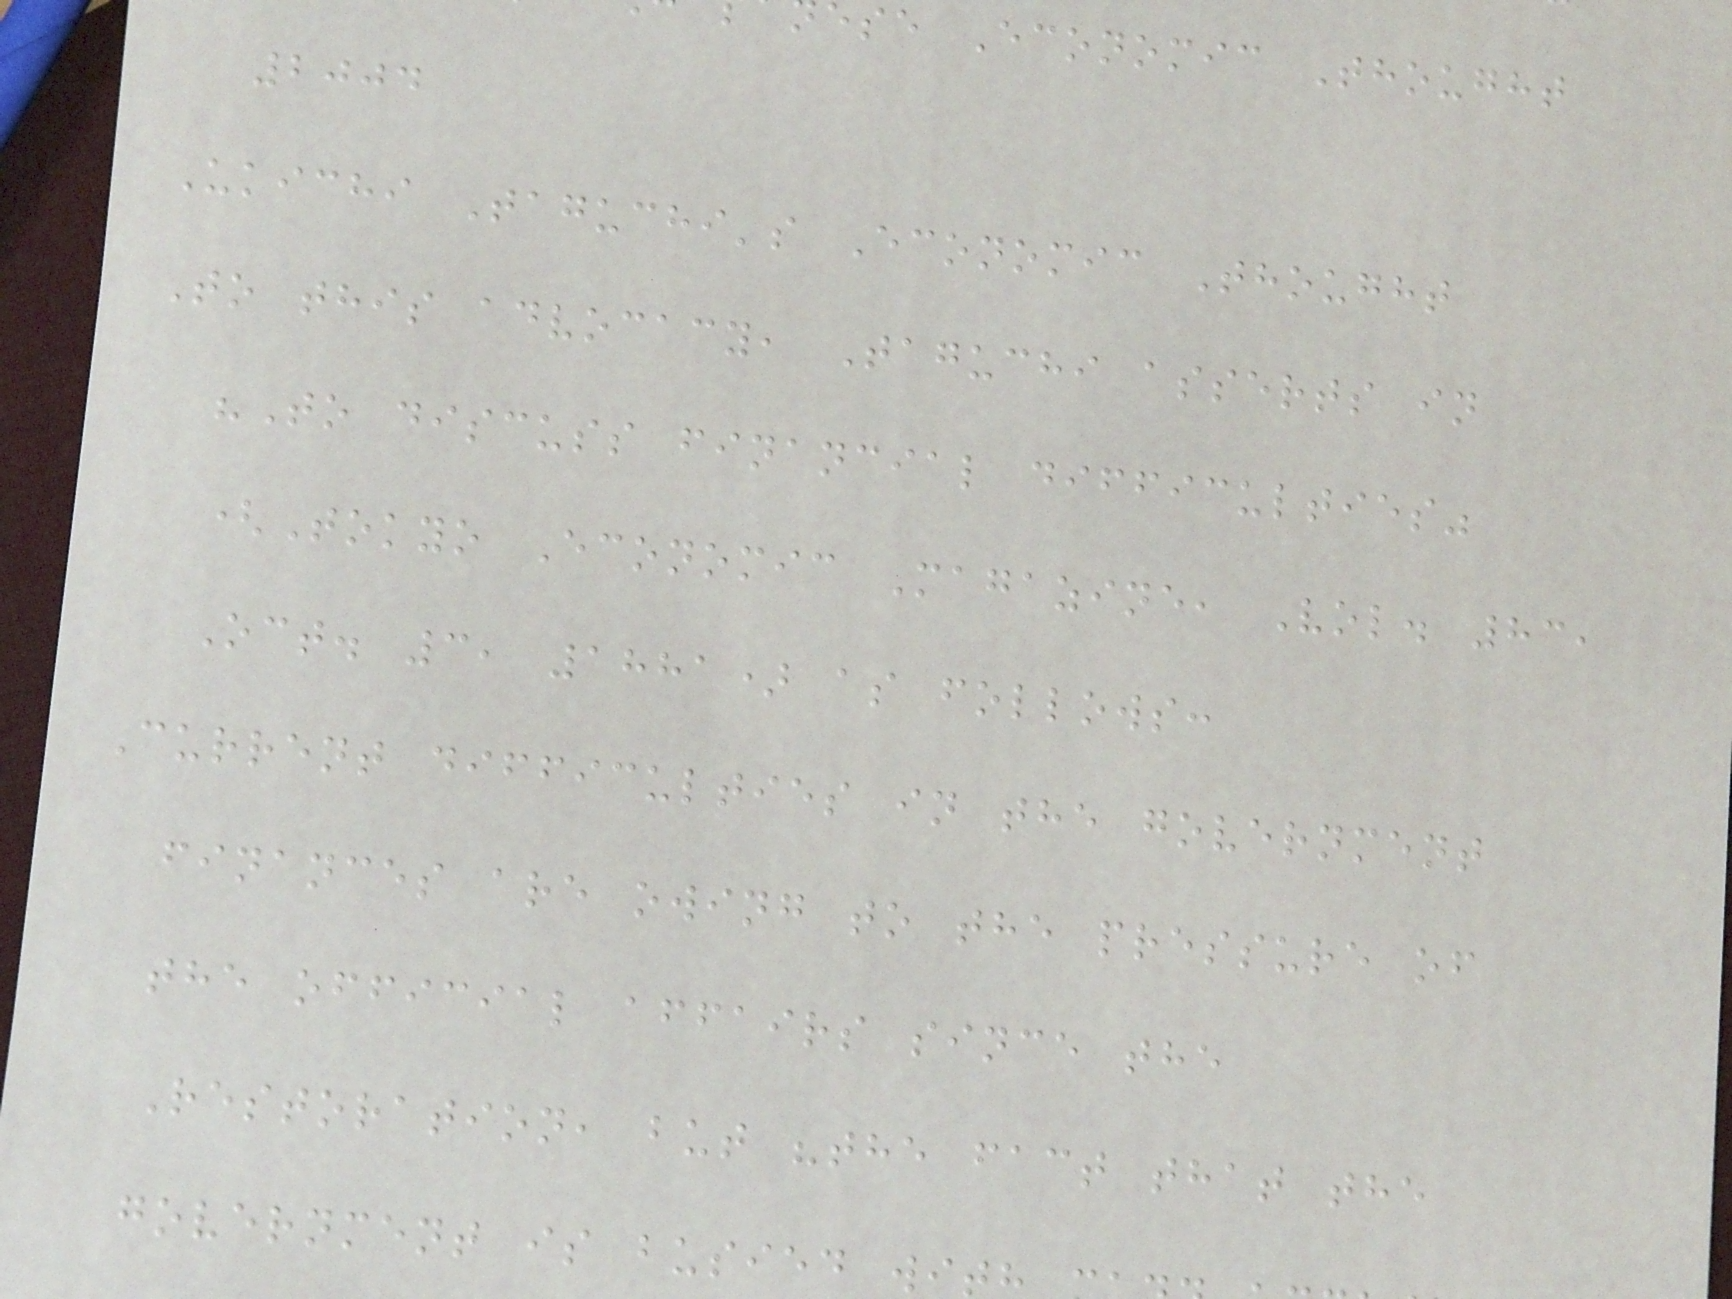ese Economic Thought
2004
Ukichi Taguchi's Economic Thought
To this advocacy, Taguchi asserts in
"To discuss financial difficulties"
(Tokyo Economic Magazine, Vol. 83,
Oct. 3, 1881) as follows:
Current difficulties in the government
finances are owing to the pressure of
the official affairs since the
Restoration, but "the fact that the
government is busied wi
